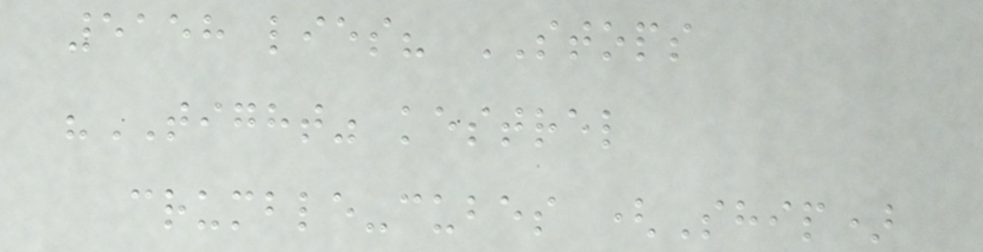5158 lies? STOPS
"TIGHT" kestrel
crumble-cubes (Ship)
